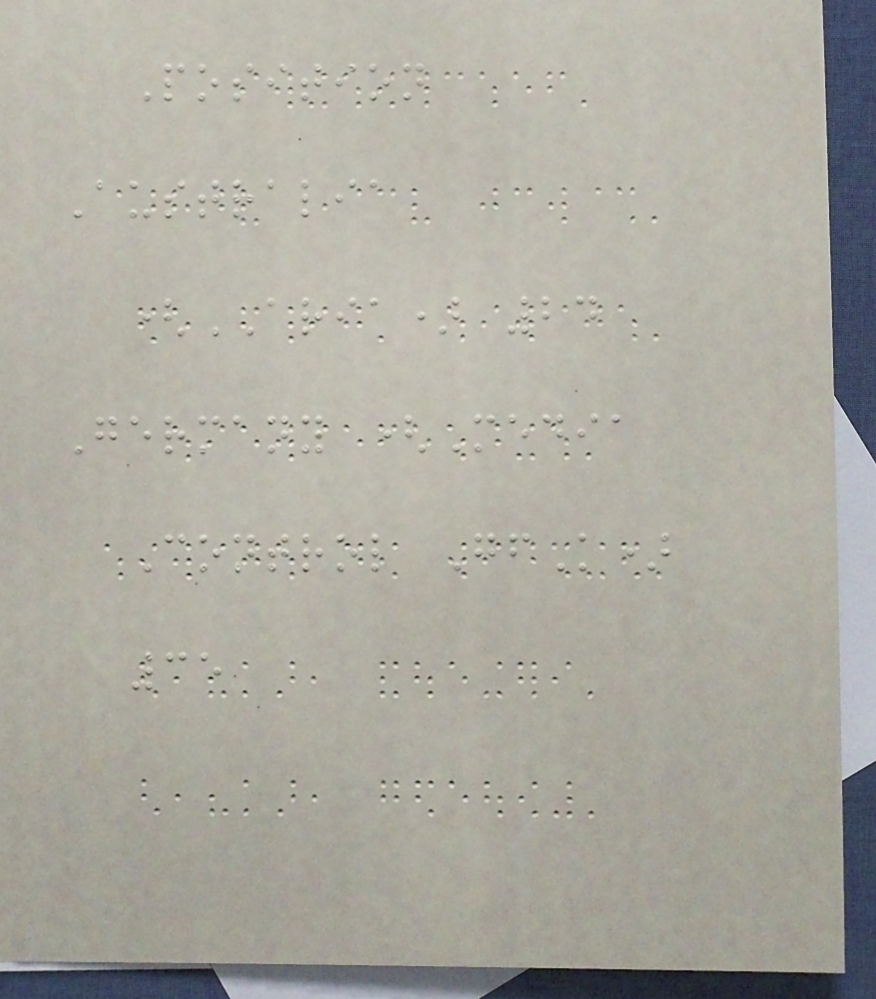Position
Australia
(ARIA) 24
Germany (Media
Control GfK)
35
